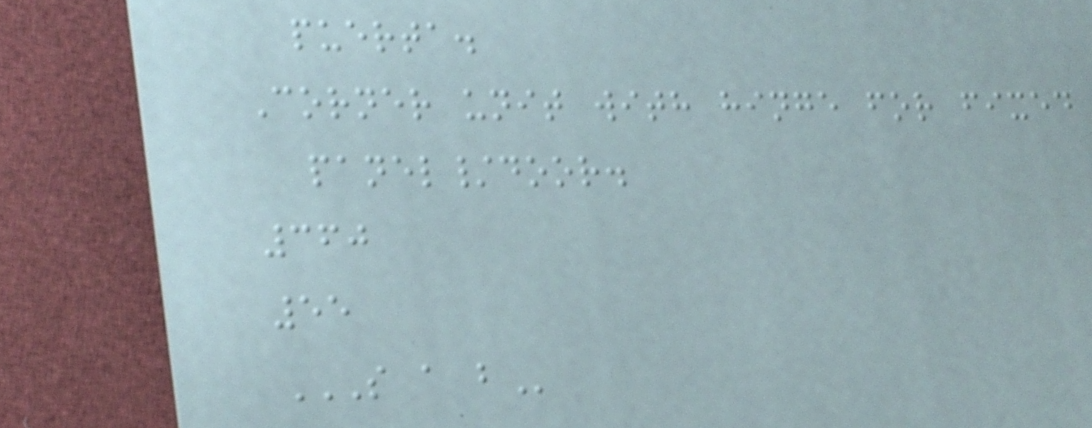puerta.
Corner unit with hinge for fixed
panel/door.
360
55
S A B
